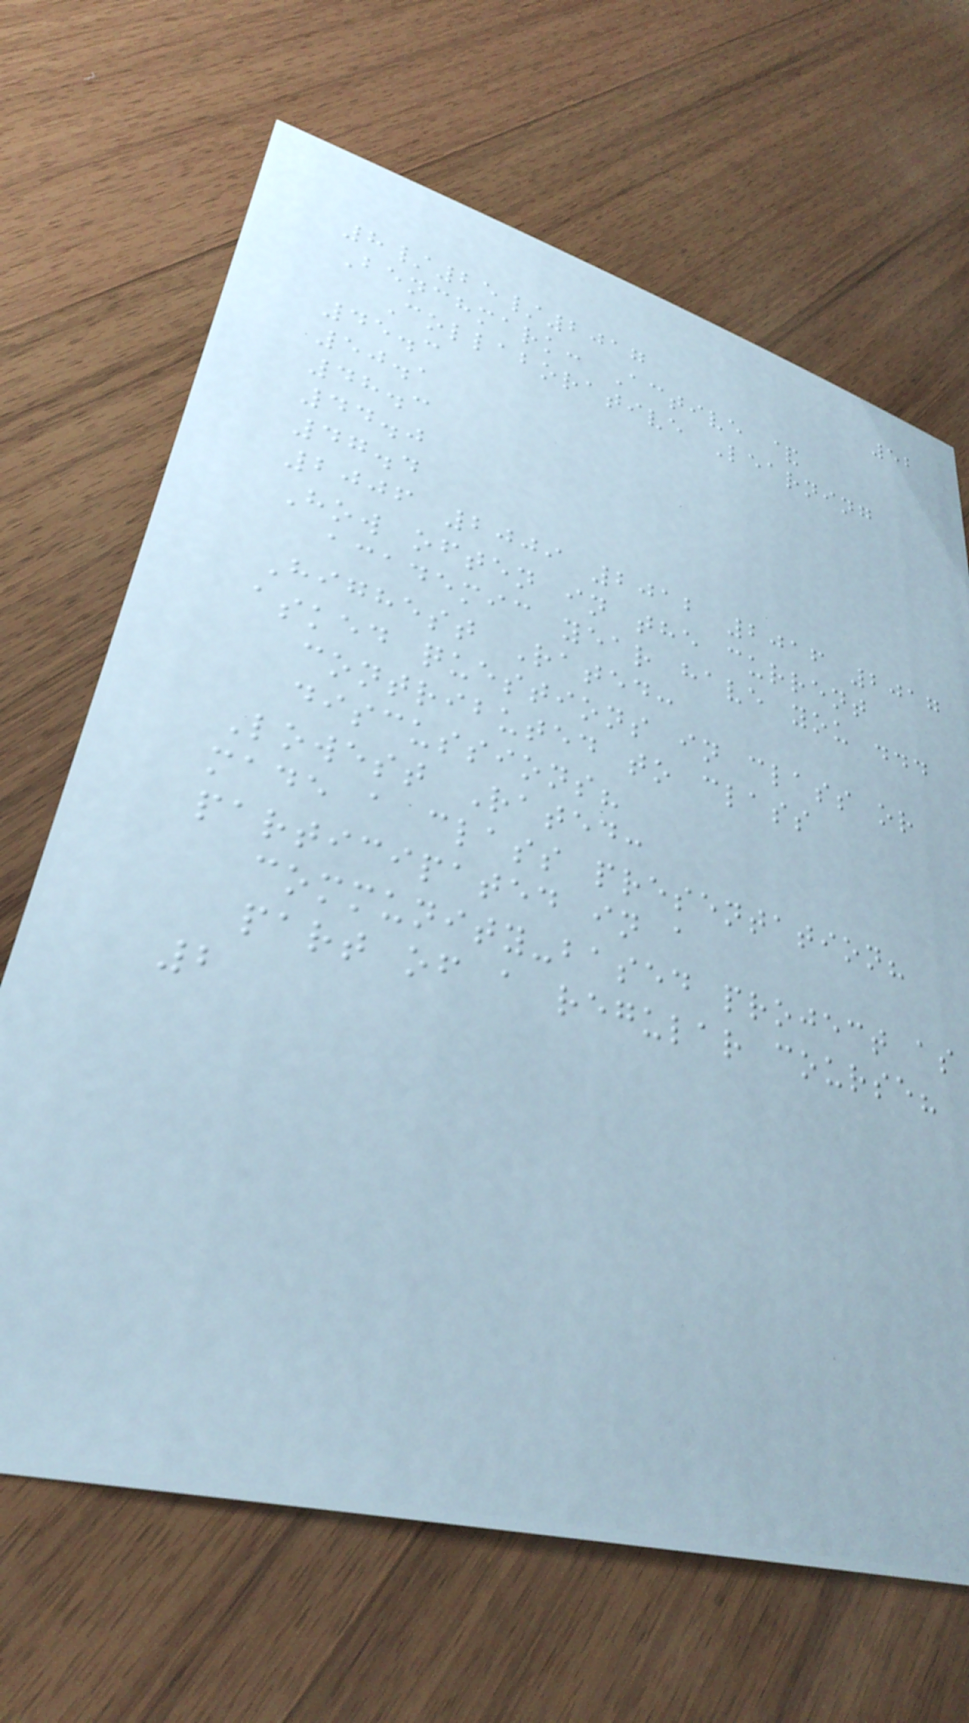52
8/25/2017
Benchmark: Active &
Collaborative Learning
45.3
50.1
48.3
44.0
47.4
2006 2009 2012 2016 2017
How often in the current
academic year have you ...
Highest Rated:
asked questions in class or
contributed to class
discussions?
Lowest Rated:
made a class presentation?
participated in a
community-based project as
part of a regular course?
2
